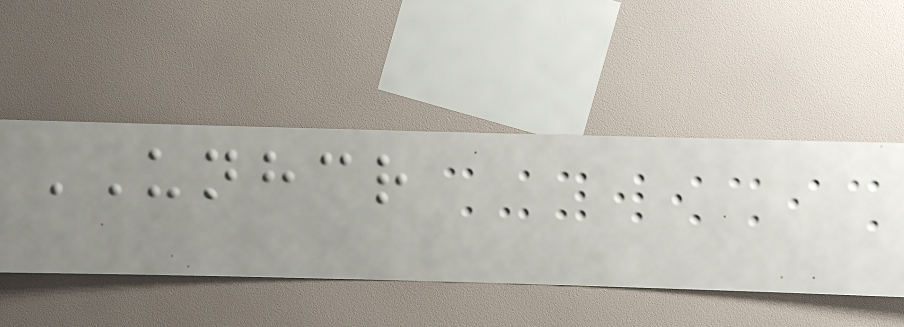UNHCR
